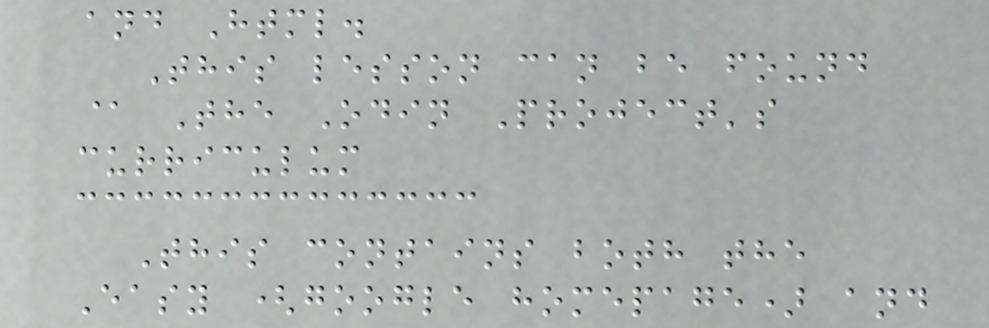and Html.
This lesson can be found
@ The Odin Project's
curriculum
This contains both the
Easy (google homepage) and
